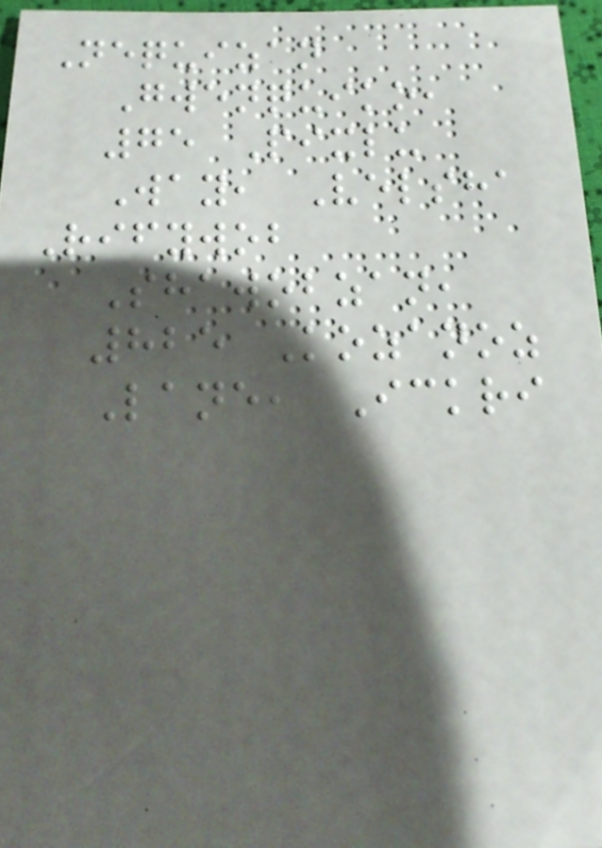Nequizan
Gwenquiko,
75 Pixlu
Way, Velsha
Rifywob
Shawobzan,
825 Kozanoz
Lane, Ickri
